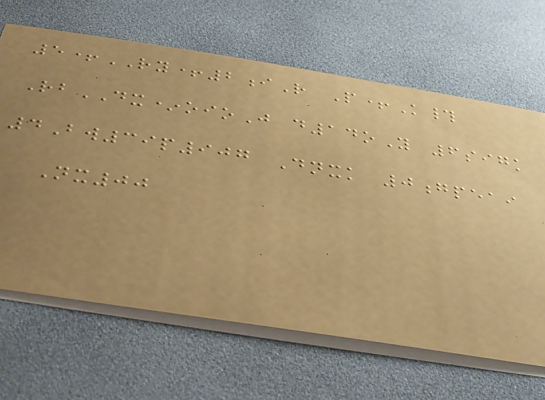5+RY+2iR P+K#
RbDX*oioJ d14oY 6sigk
4Bw39p907 Dnxk 0gpeai
Nx00
